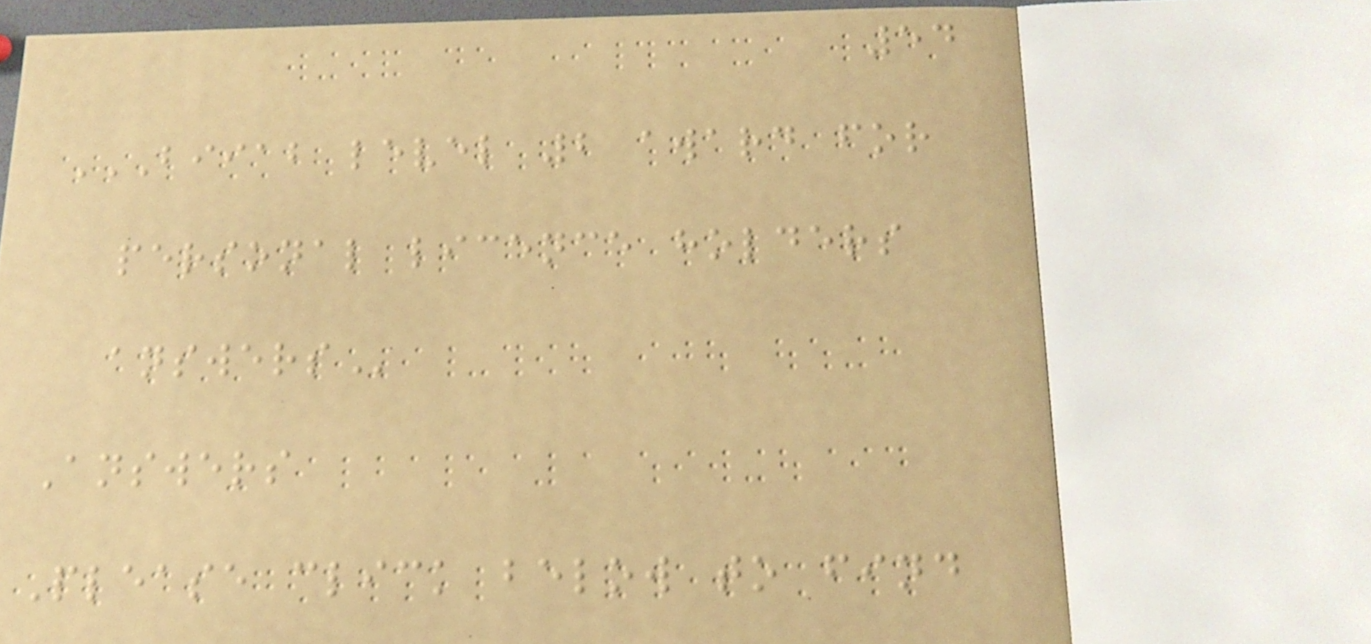54
BIIAB LEVEL 2 AWARD FOR
PERSONAL LICENCE HOLDERS
ANSWERS
Answers
Please click below to find
